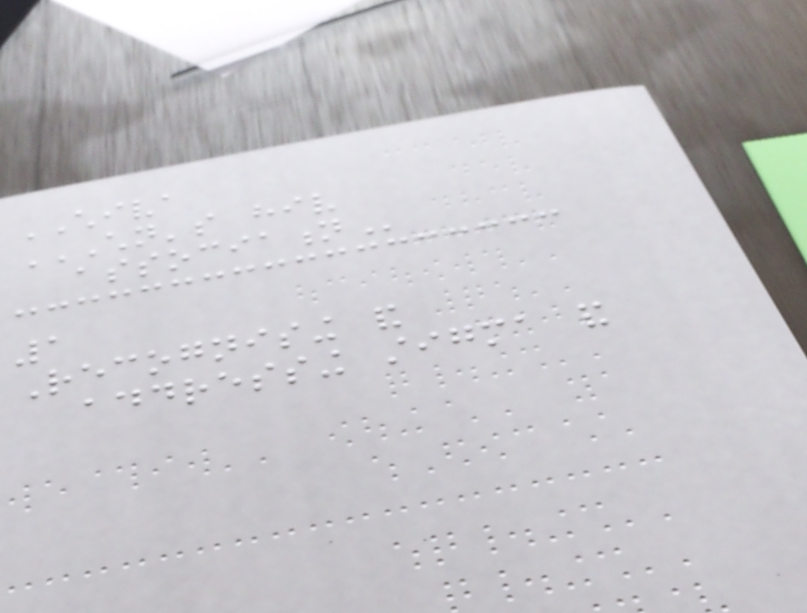CHIVA
CHILDREN'S HIV
ASSOCIATION
1
Recognising and
addressing stigma and
